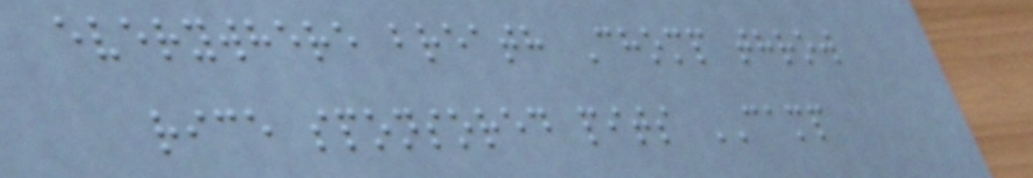everywhere breath Chomp throw
rice sponsored pits CAMP
